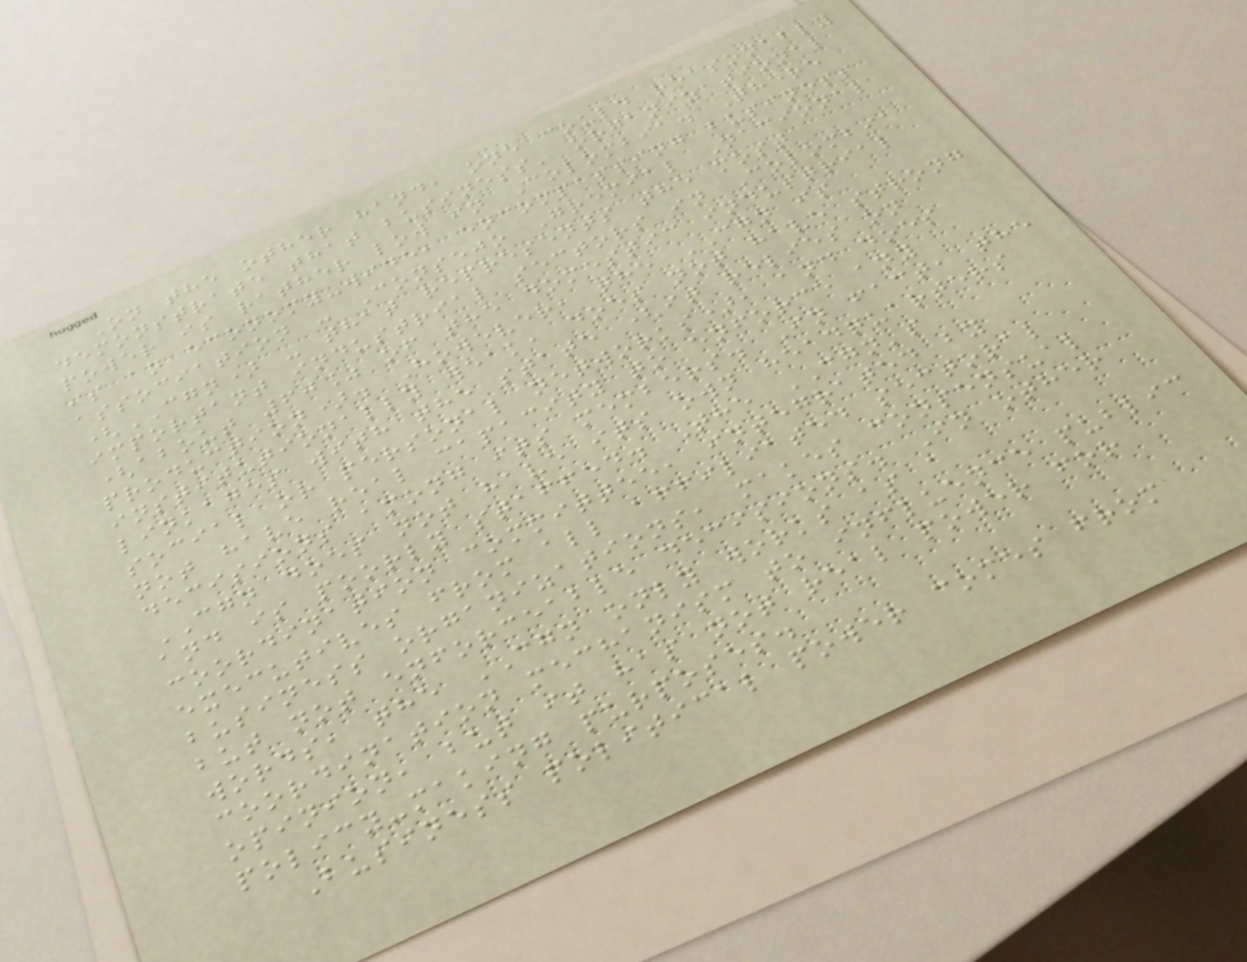On the other hand, one could reasonably
demonstrate that business' organizational
power is rather low in Colombia. There
is an economy-wide, encompassing business
association - Consejo Gremial Nacional
(CGN) - that represents the most
important industrial sectors in Colombia
(about 60% of the domestic industrial
production). However, the CGN is
institutionally weak, does not have strong
linkages with the state (it relies on
social or personal networks), and does
not have real capacity to enforce any
decisions among its members. In fact, the
CGN does not have its own headquarters
and is poorly staffed. The CGN's
coordination committee, integrated by
executives from all affiliated sectoral
business organizations, makes consensual
but not enforceable decisions. In other
words, the CGN only works as a
coordination mechanism to influence public
opinion, but it has not real power for
policy-making purposes.
Business political power comes from
